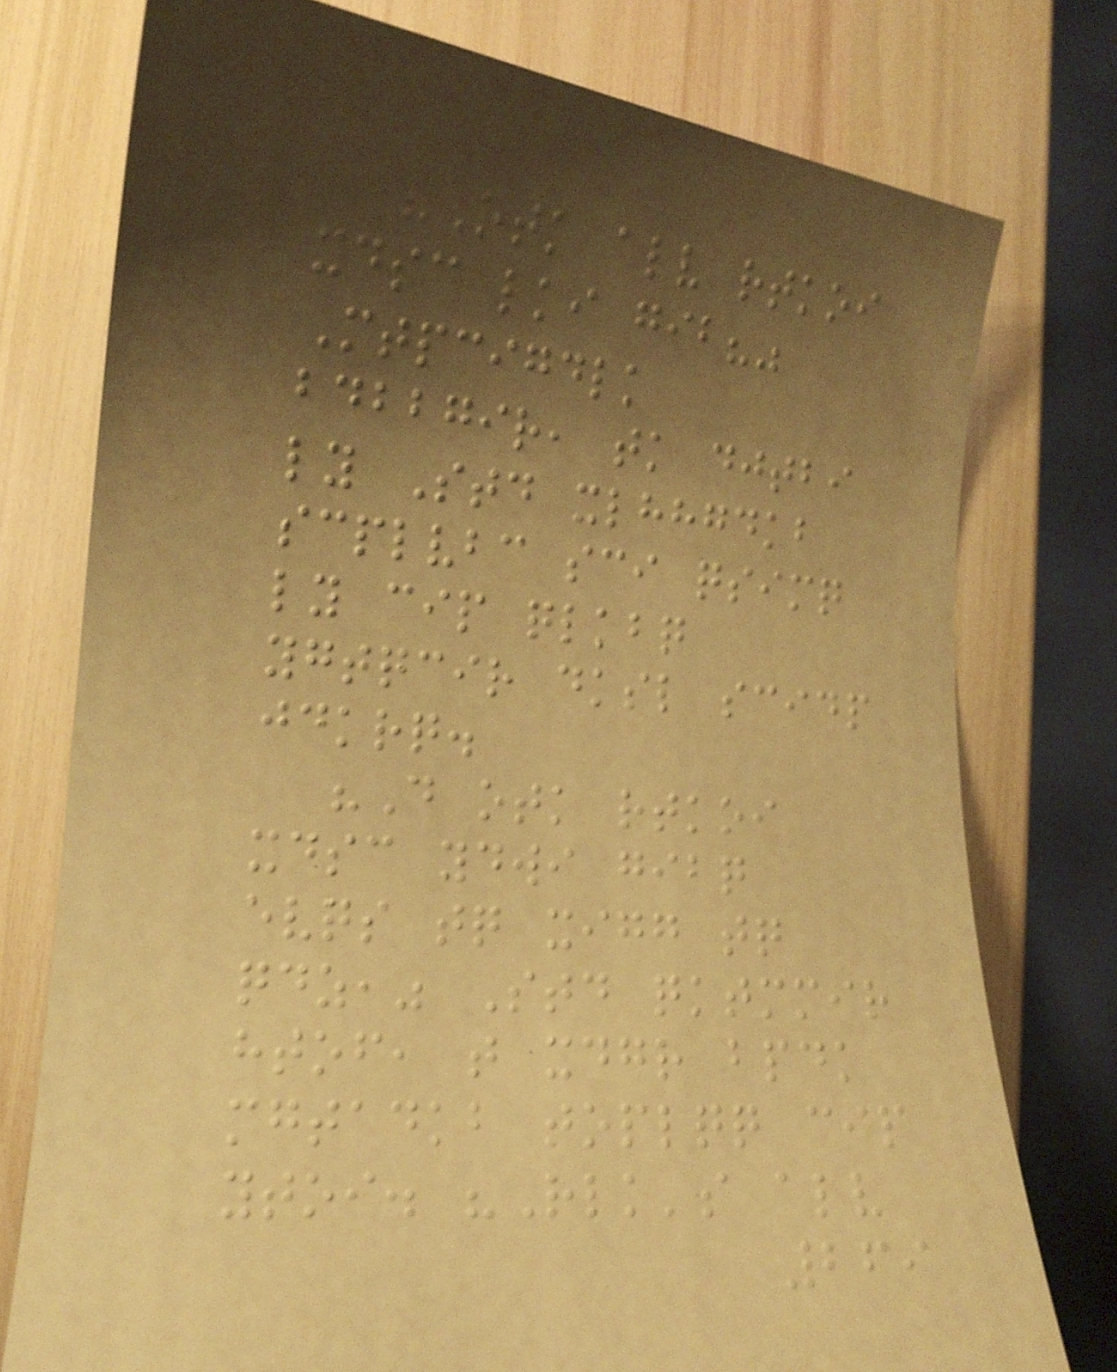"Otk alv rtkoi
xdsc lki gib?"
Mtpcigdlk
bdbbgir, tk djtbi
ly Std xlhhgdkb
scplvbc sci qsimq
ly cip qlkbq
ygtqcir dksl scidp
jdkrq.
"D otk rtkoi
xdsc ydwi gibq
evqs tq xigg tq
qdz," Std qktmmir
htof, t xdgr bpdk
mgtadkb toplqq cip
ytoi. "Rlk's alv
269
